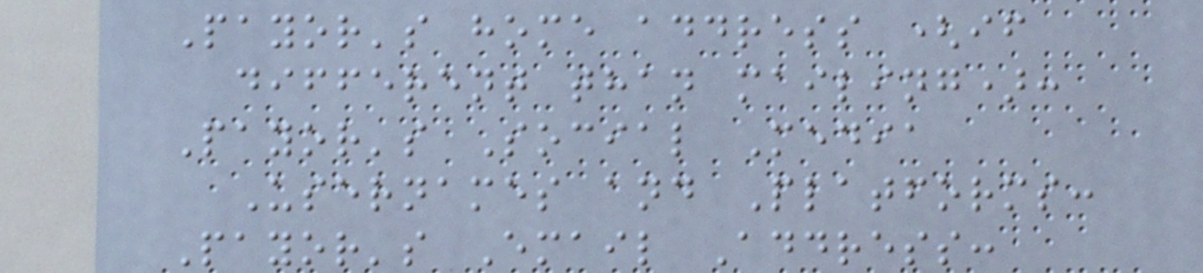Payor's home address (if
different than mailing):
Payor's Social Media
Usernames and Platforms:
Payor's Email Address:
